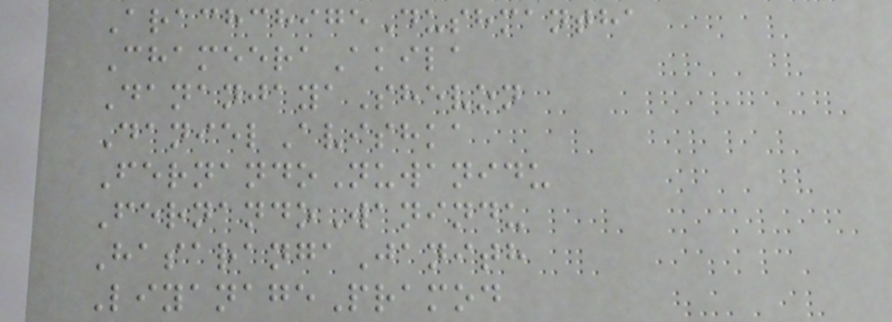ArachchigeDushmantha
ChameeraAkila
DananjayaShevon
DanielAvishka
FernandoNuwanidu
FernandoWanindu
HasarangaJanith
LiyanagePramod
